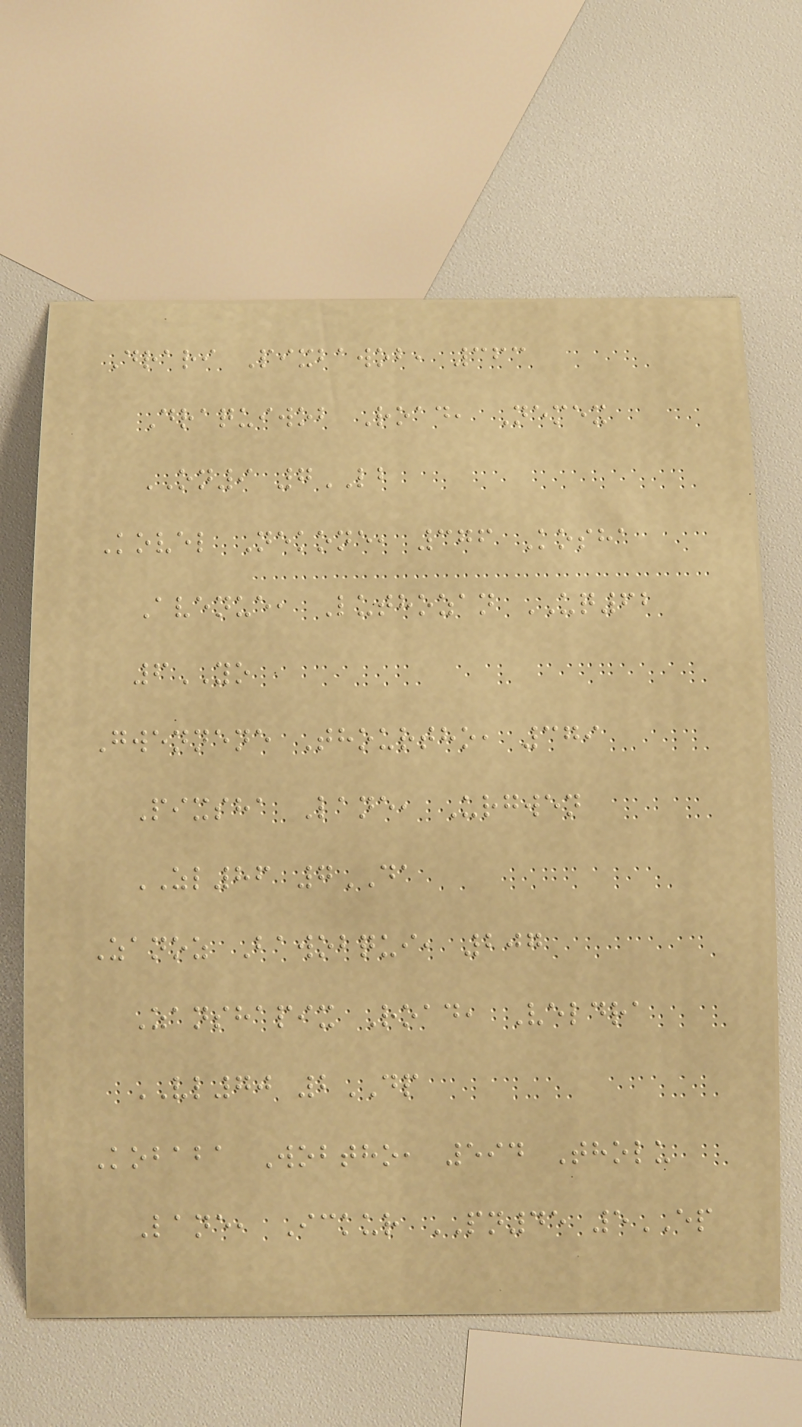Drari Pixbawob, 363
Draquiwob Road, Nemex
ON9 7LB
Kovel Nekone, 376 Kosha
Avenue, Luthozan UQ62
6YO
Gwennene Thourtho, 379
Pixsha Lane, Urgwen
ZL86 7DA
Zanoz Bawobqui, 207
Zanshapix Road, Veldra
VL70 2DP
Kobaba Wobtho, 594 Tholu
Lane, Ickur PN45 5EP
